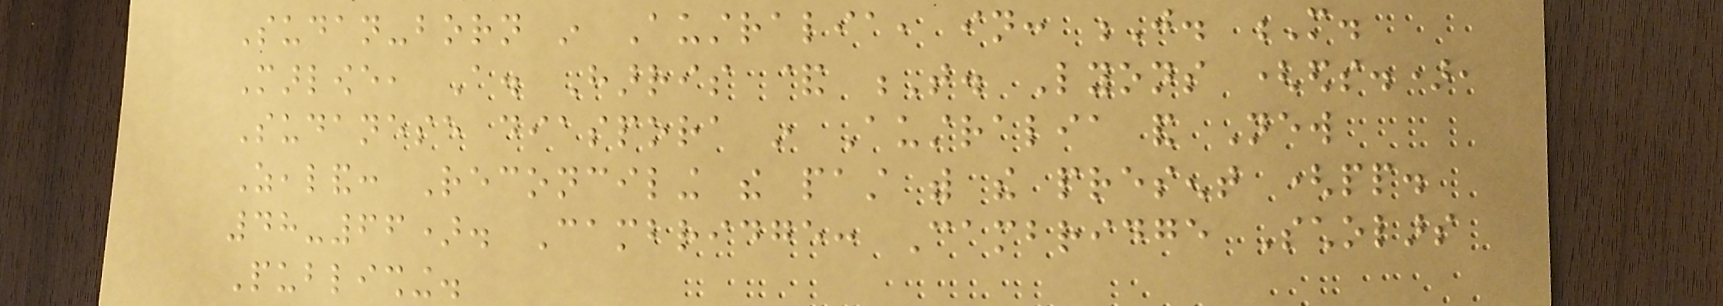Sudan-born in Australia, in: J. M.
Marlowe, A. Harris & T. Lyons (eds.),
Sudanese diaspora in Australia and New
Zealand: Reconciling the past with the present (pp.
48-66). Cambridge: Cambridge Scholars
Publishing.
